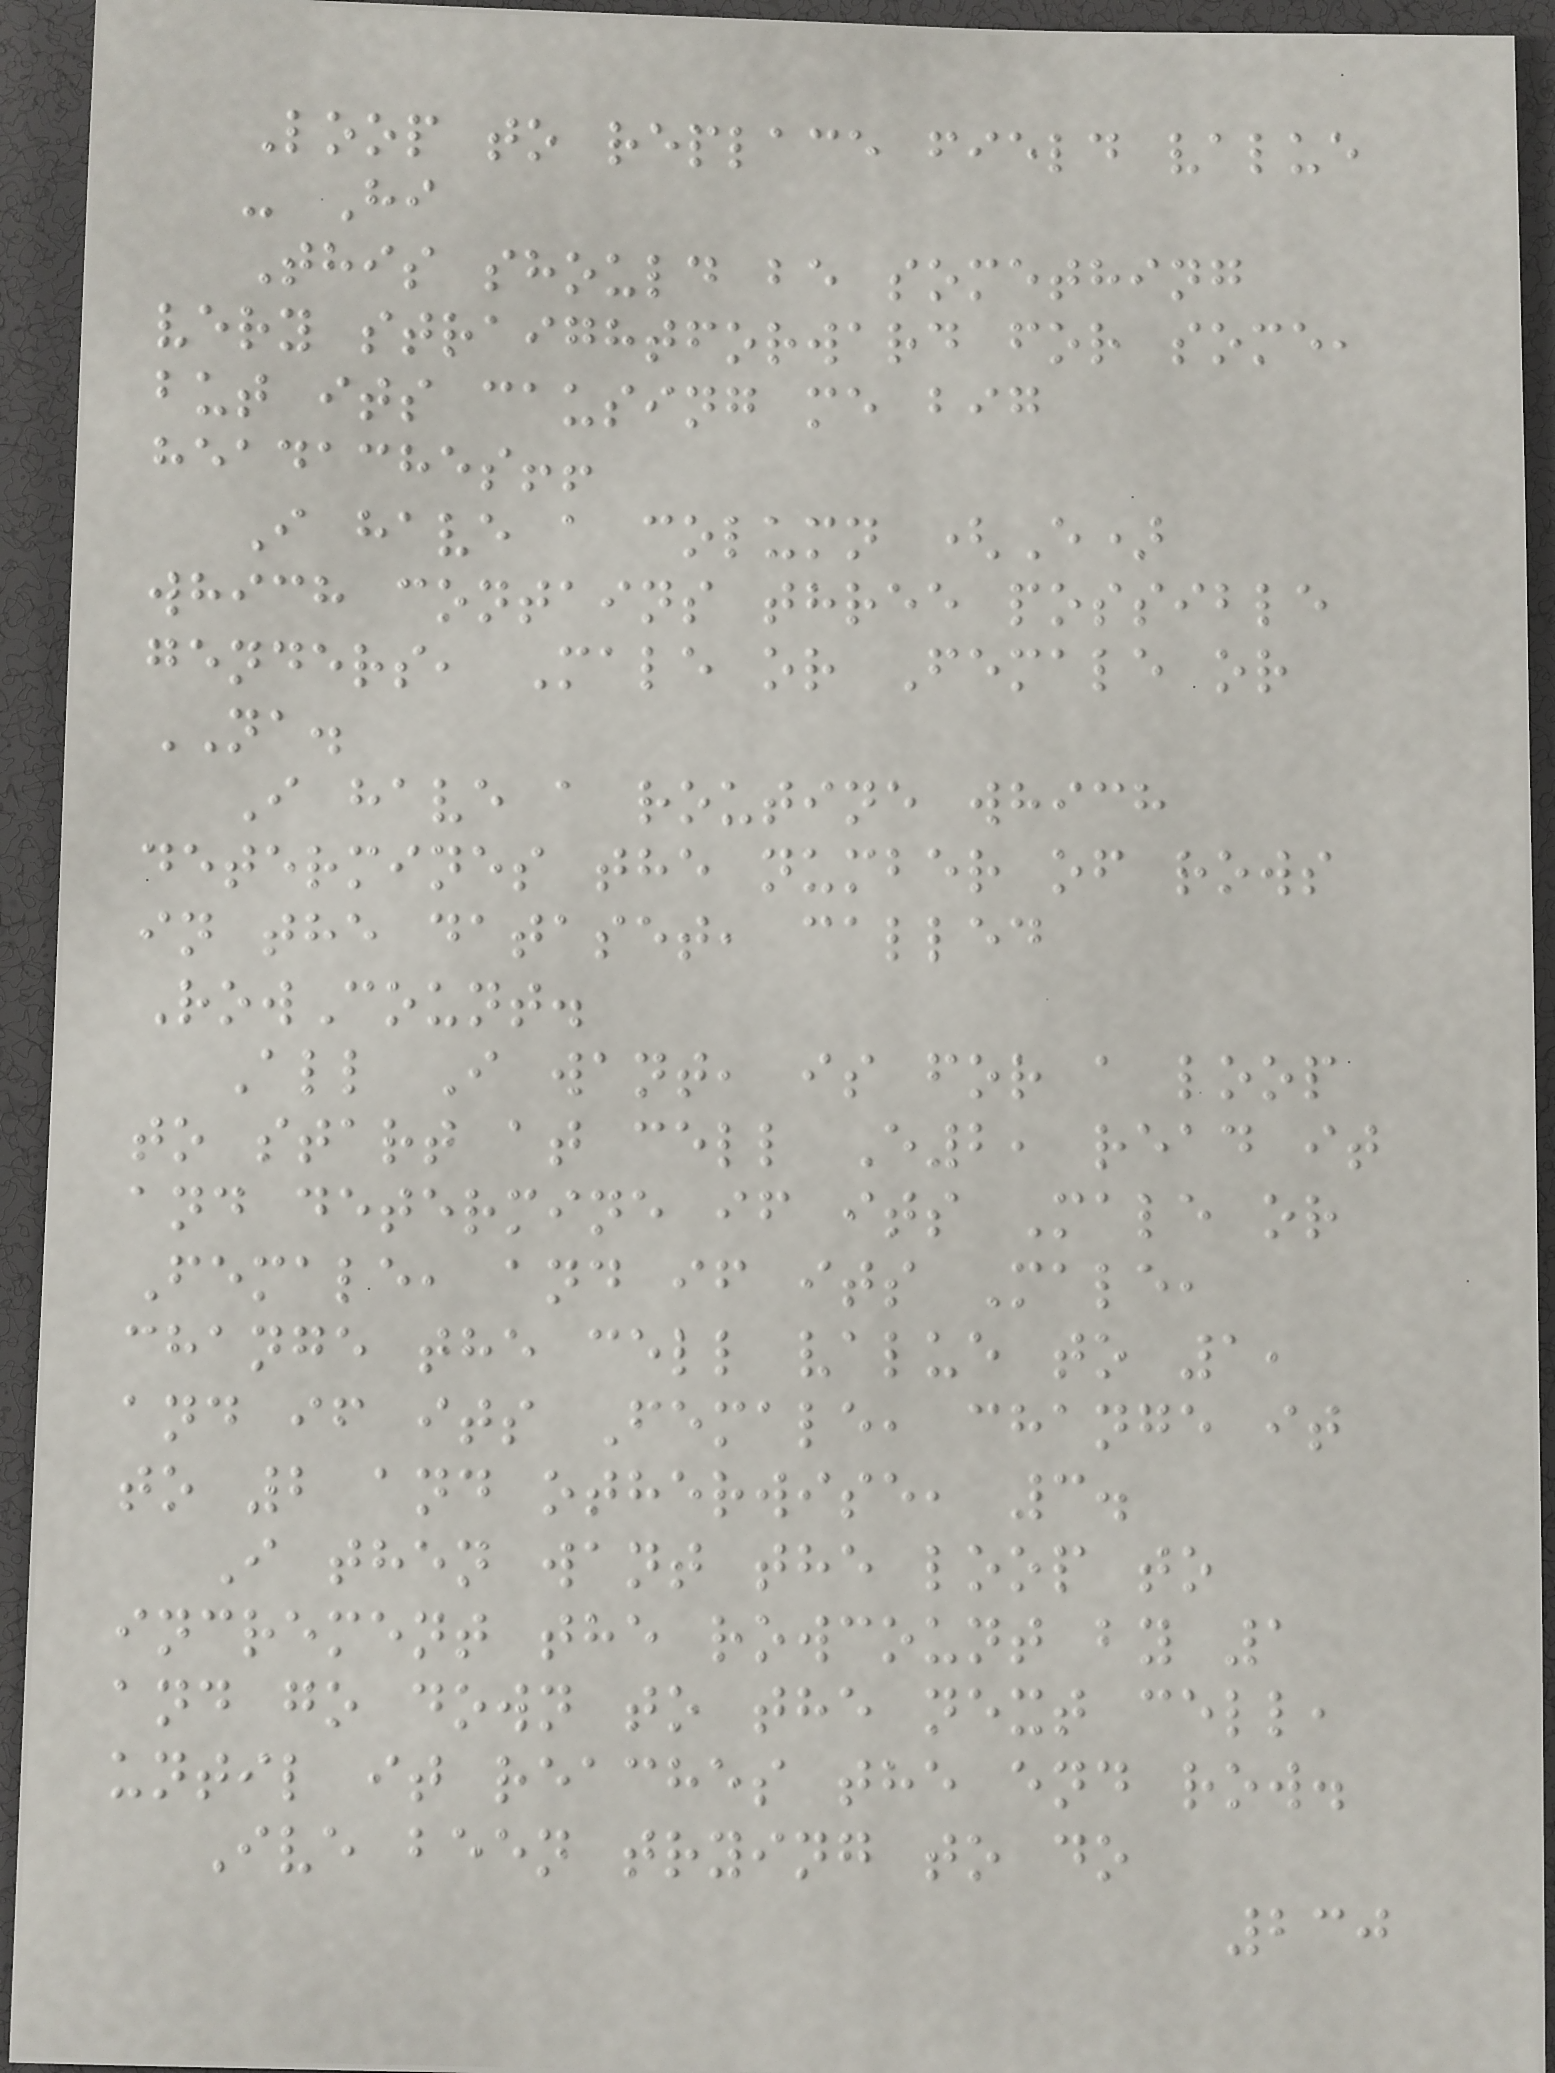Loop to replace field value
- Hi
This should be something
very straightforward for some,
but its causing me big
headaches!!
I have a column (E)
which contains three possible
genders, Male or Female or
NA.
I have a routine which
determines the number of rows
in the dataset, called
RowCount.
All I want, is for a loop
to start at cell E2, read it
and determine if its Male or
Female, and if its Male,
change the cell value to 1,
and if its Female, change it
to 2 and otherwise, 3.
I then want the loop to
increment the rowcount by 1
and go down to the next cell,
until it reaches the end row.
Ive been trying to do
230
